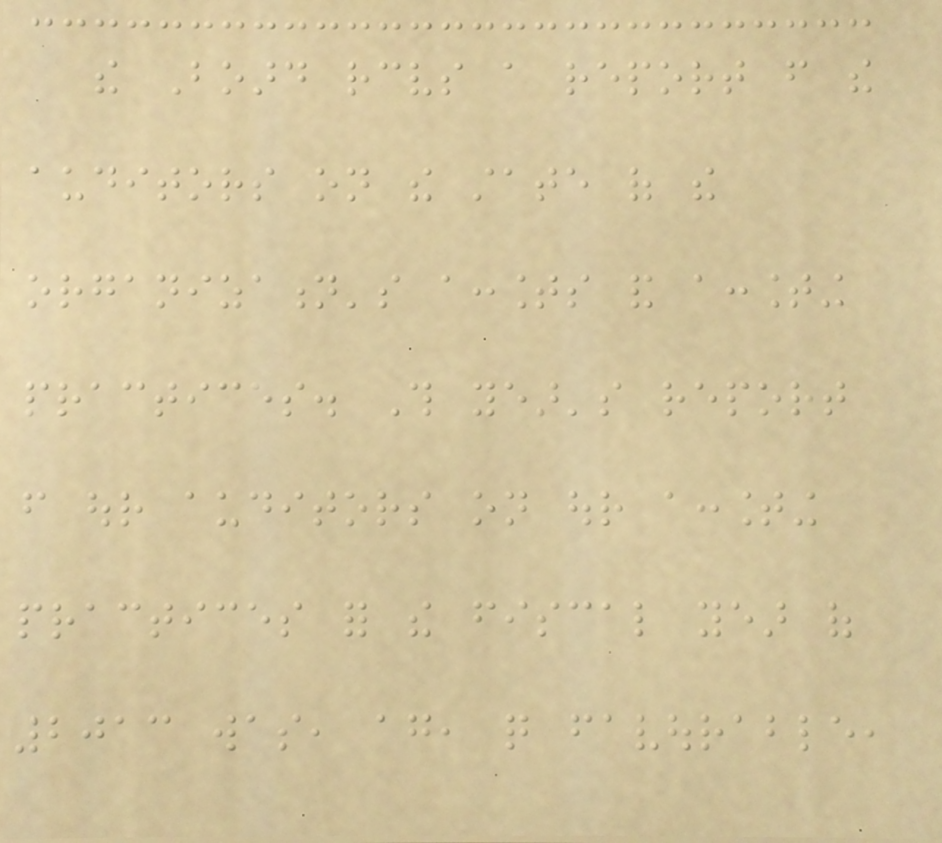the Board receives a report from the
auditors on the state of the
organization's accounts and accounting
practices. This year's report
from our auditors on our accounting
practices for the fiscal year of
2013 was, again, quite favourable,
